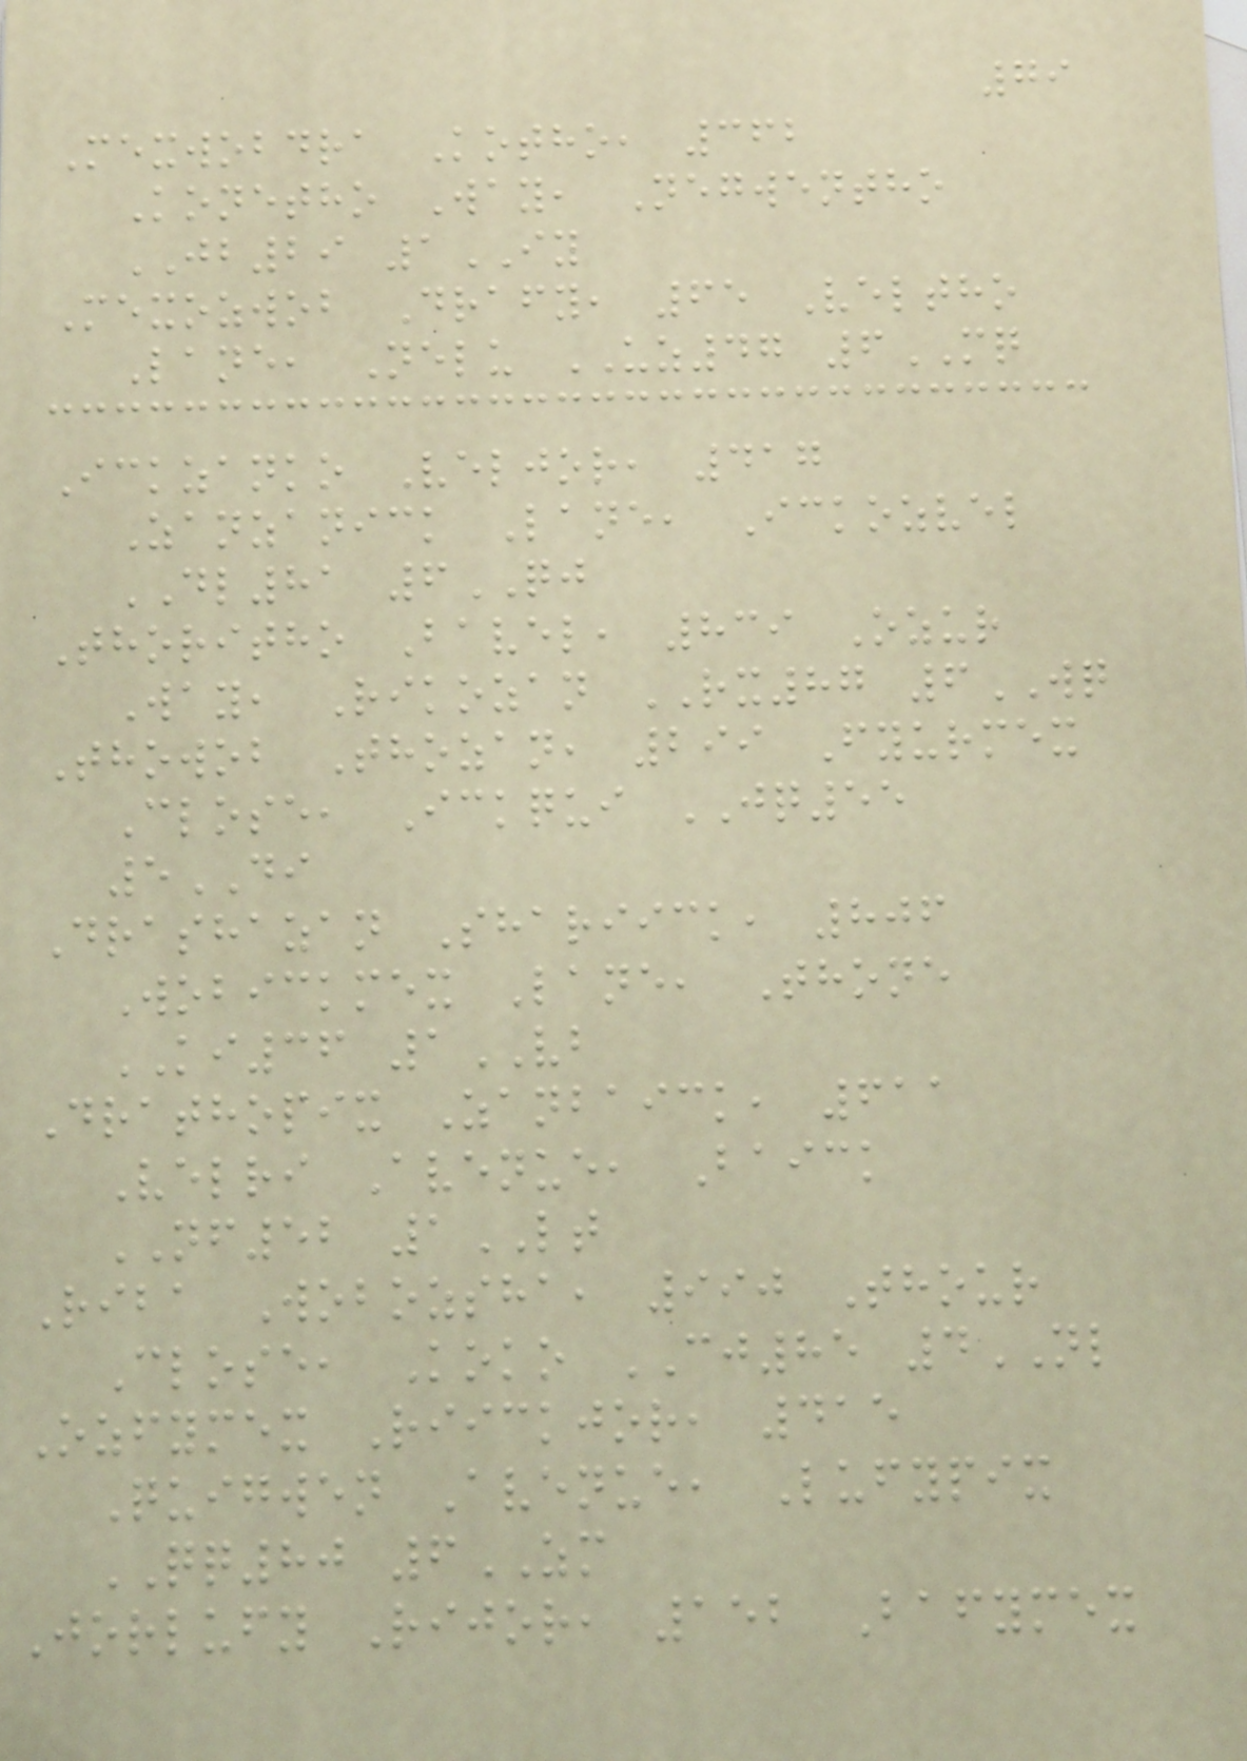79
Mexwobdra Kotho, 362
Konetho Way, Negwentho
JB29 1IY
Mexozwob Drafy, 65 Veltho
Lane, Nelu UZ47 6MQ
Ickzanko Veljor, 417
Zanzanick Lane, Ickozvel
DL81 6QJ
Thoritho Bavel, 839 Ozur
Way, Rikozan RX87 6WQ
Thowob Thozan, 299 Fyurmex
Close, Ickqui JQ55
5DI
Drashazan Shariick, 806
Wobickmex Lane, Thone
KI36 1VB
Drathopix Zanbaick, 611
Velri Avenue, Baick
NF52 1LT
Riba Wobozsha, 990 Thour
Close, Koko CJ85 4NL
Ozfymex Riickjor, 415
Quigwen Avenue, Lufypix
QQ80 6ZM
Jorlufy Rijor, 152 Bafymex
